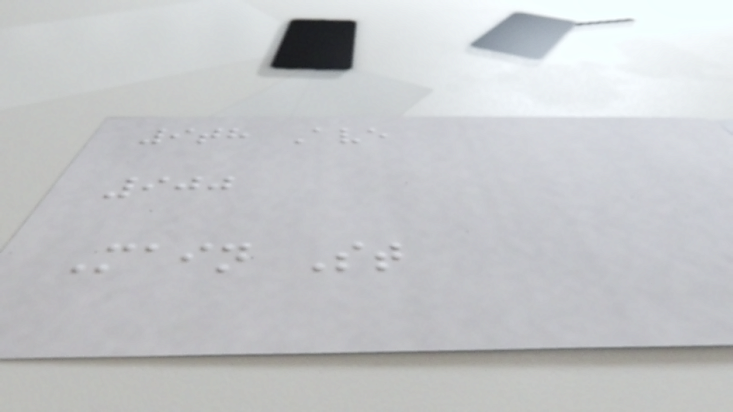9th Ave
900
Main St
